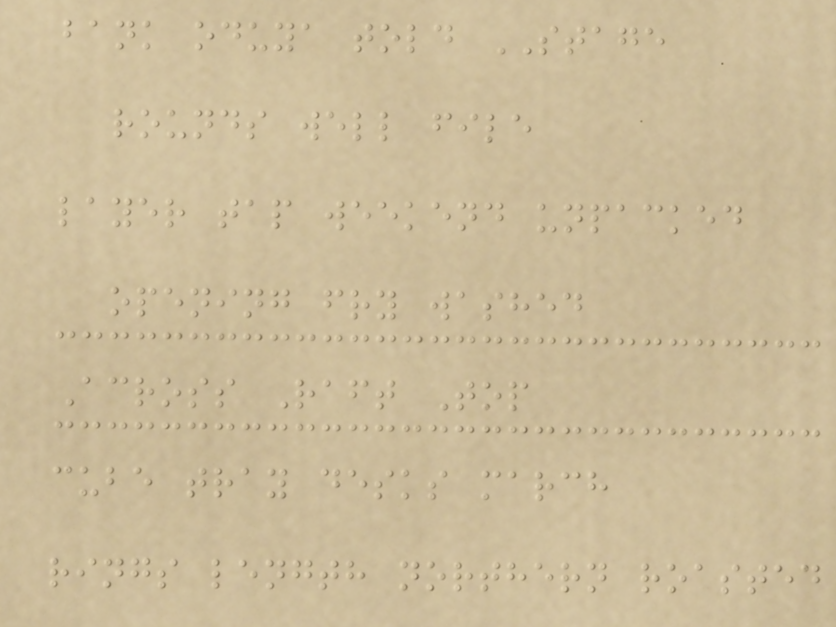bank oduya told STAGE
rounds well file
layer tap weekend unpacked
opening fry washed
Across Raft Top
cube tray desks march
rings length northern roasted
